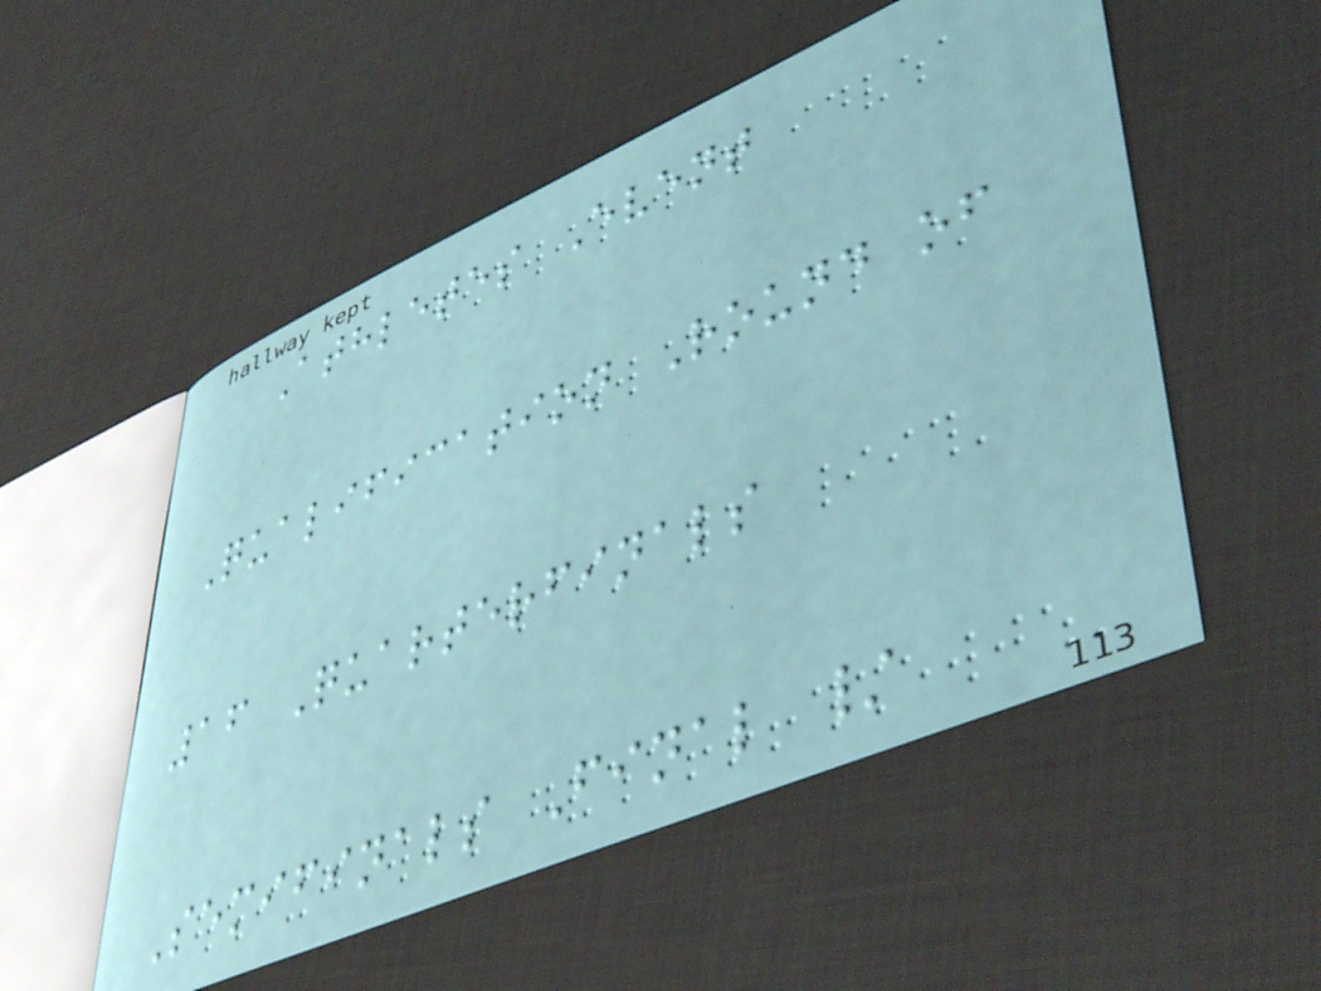Athletes Event
Qualification Round of
16 Quarterfinals
Semifinals Final /
